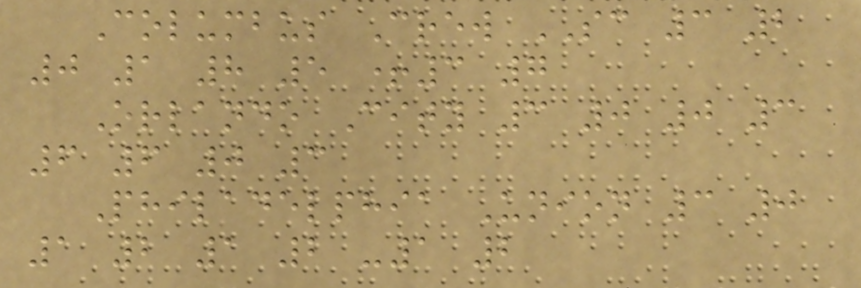Columbus Crew SC 3 2
0 1 8 5 +3 7
Orlando City 3 0 0 3
6 6 0 3
Philadelphia Union 3 0
1 2 1 2 -1 2
